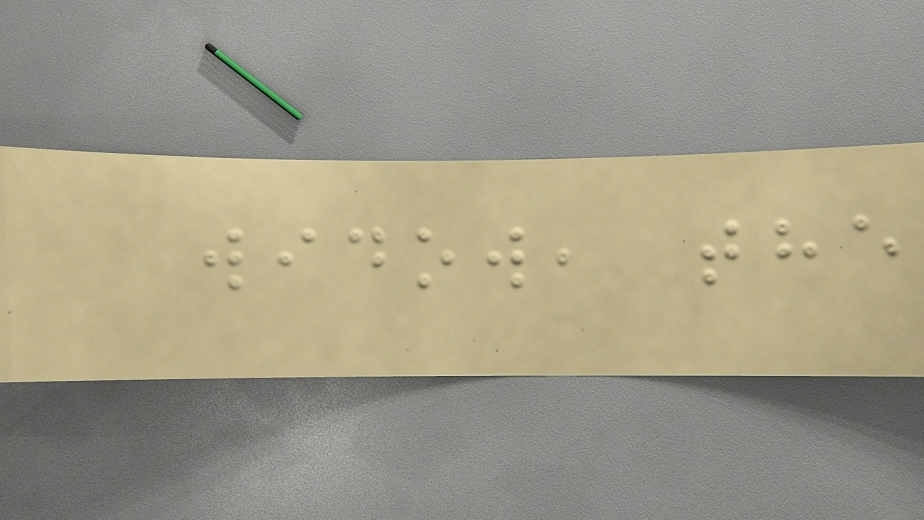widow, the
